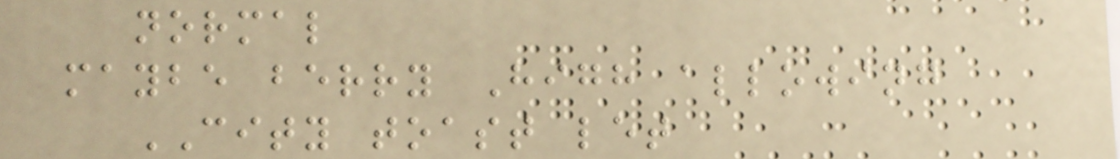normal
maybe berry High allowing
CITY toast let
